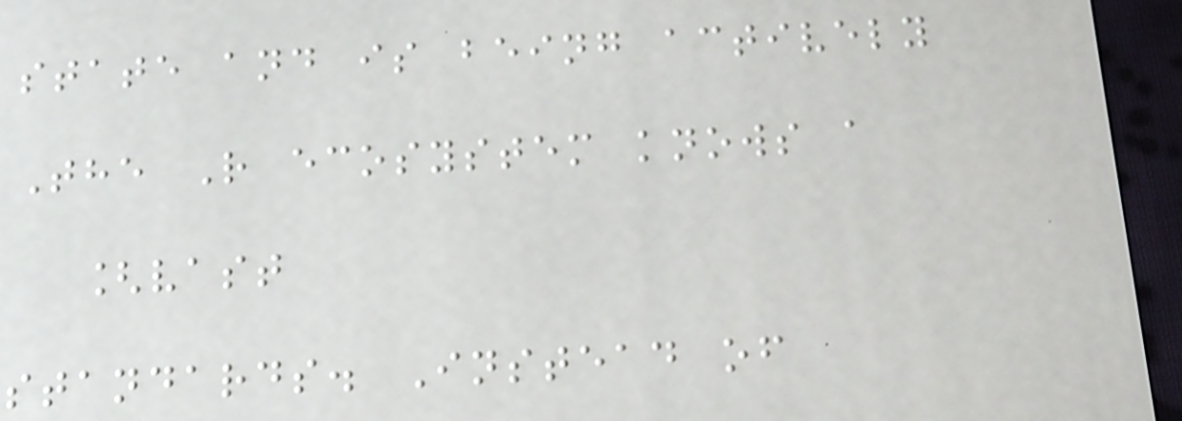state and is being actively
The R ecosystem knows a
[vast
standards. Instead of
